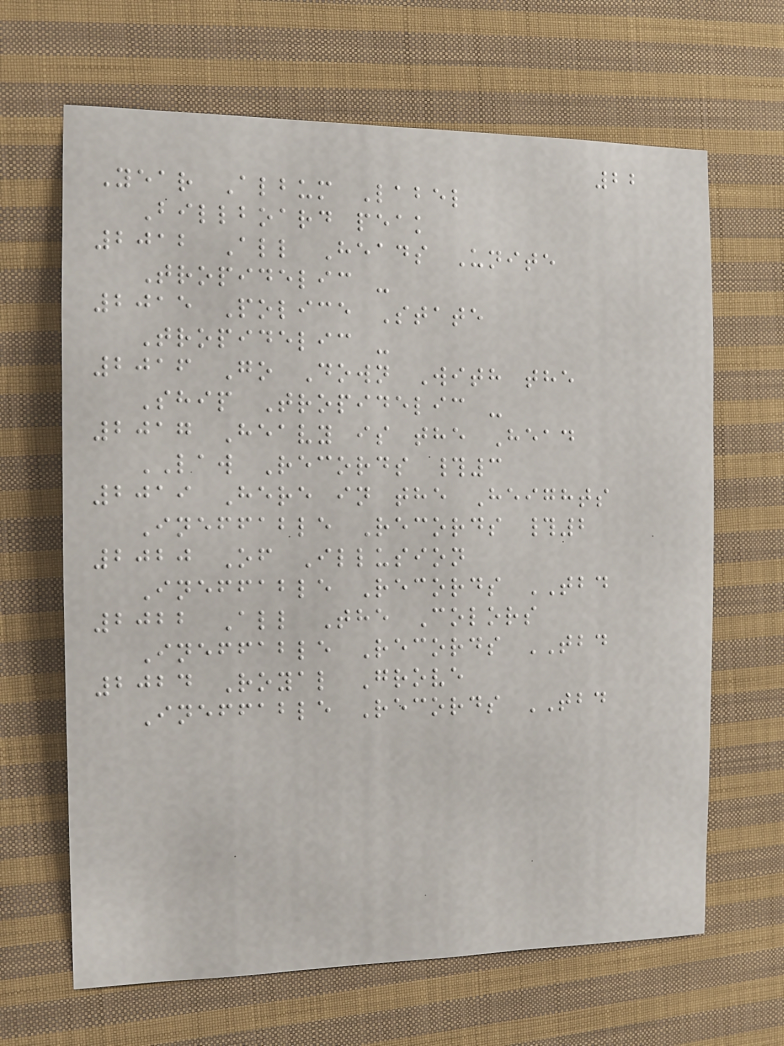22
Year Album Label
Billboard peak
2012 All Heads Unite
Tropidelic -
2015 Police State
Tropidelic -
2016 Go Down With the
Ship Tropidelic -
2017 Heavy is the Head
LAW Records #3
2019 Here in the Heights
Ineffable Records #2
2020 Of Illusion
Ineffable Records TBD
2022 All The Colors
Ineffable Records TBD
2024 Royal Grove
Ineffable Records TBD
